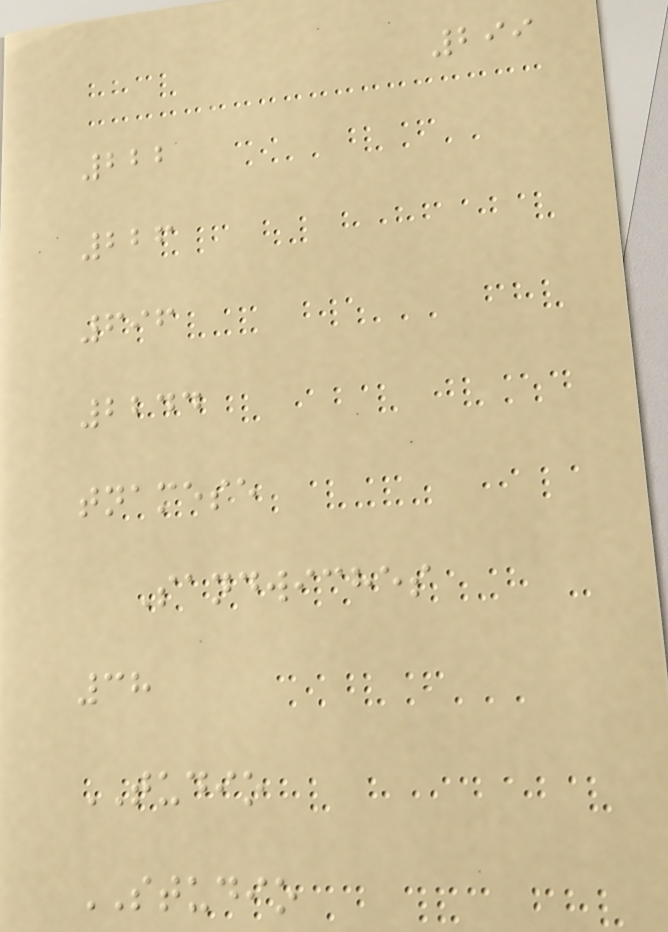299
222
226
696
2244
tnamese
Sandwiches
38
TUDIO
STUDIO
